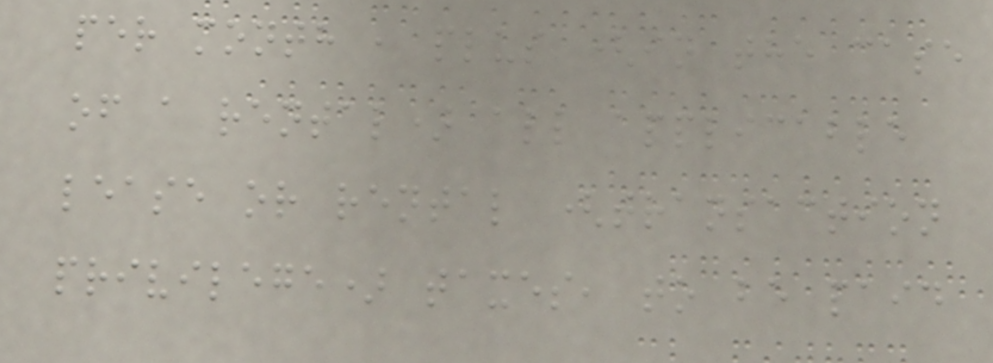per month , plus (in the case
of a rental) all applicable
lease or rental (transaction
privilege) taxes, to be paid
